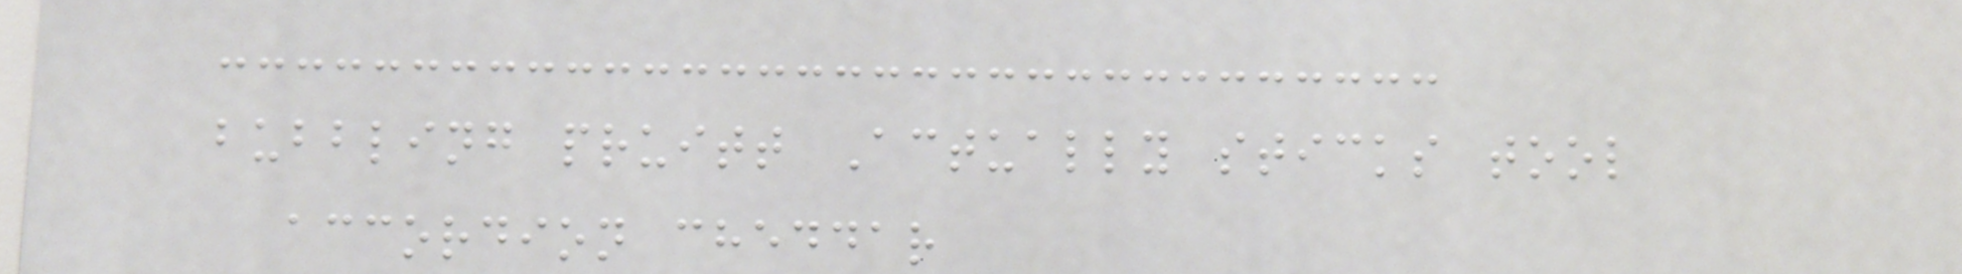bubbling pruitt Actually sticks tool
accordion cheddar
